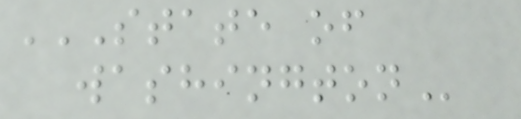STATE OF
WASHINGTON
